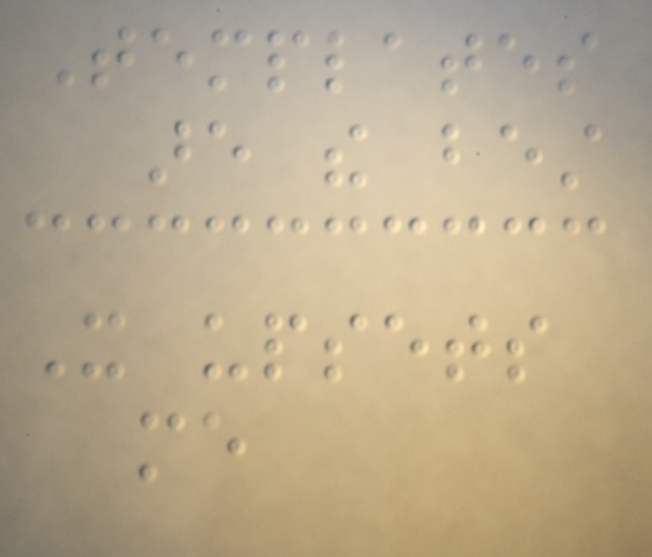Templates
are the best
It upsets
me
